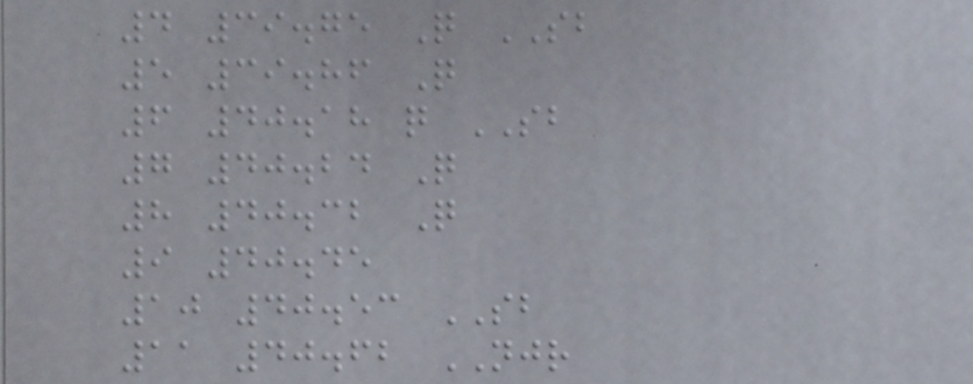4 39.75 Q SB
5 39.86 Q
6 40.18 q SB
7 40.24 Q
8 40.32 Q
9 40.45
10 40.53 SB
11 40.62 NJR
